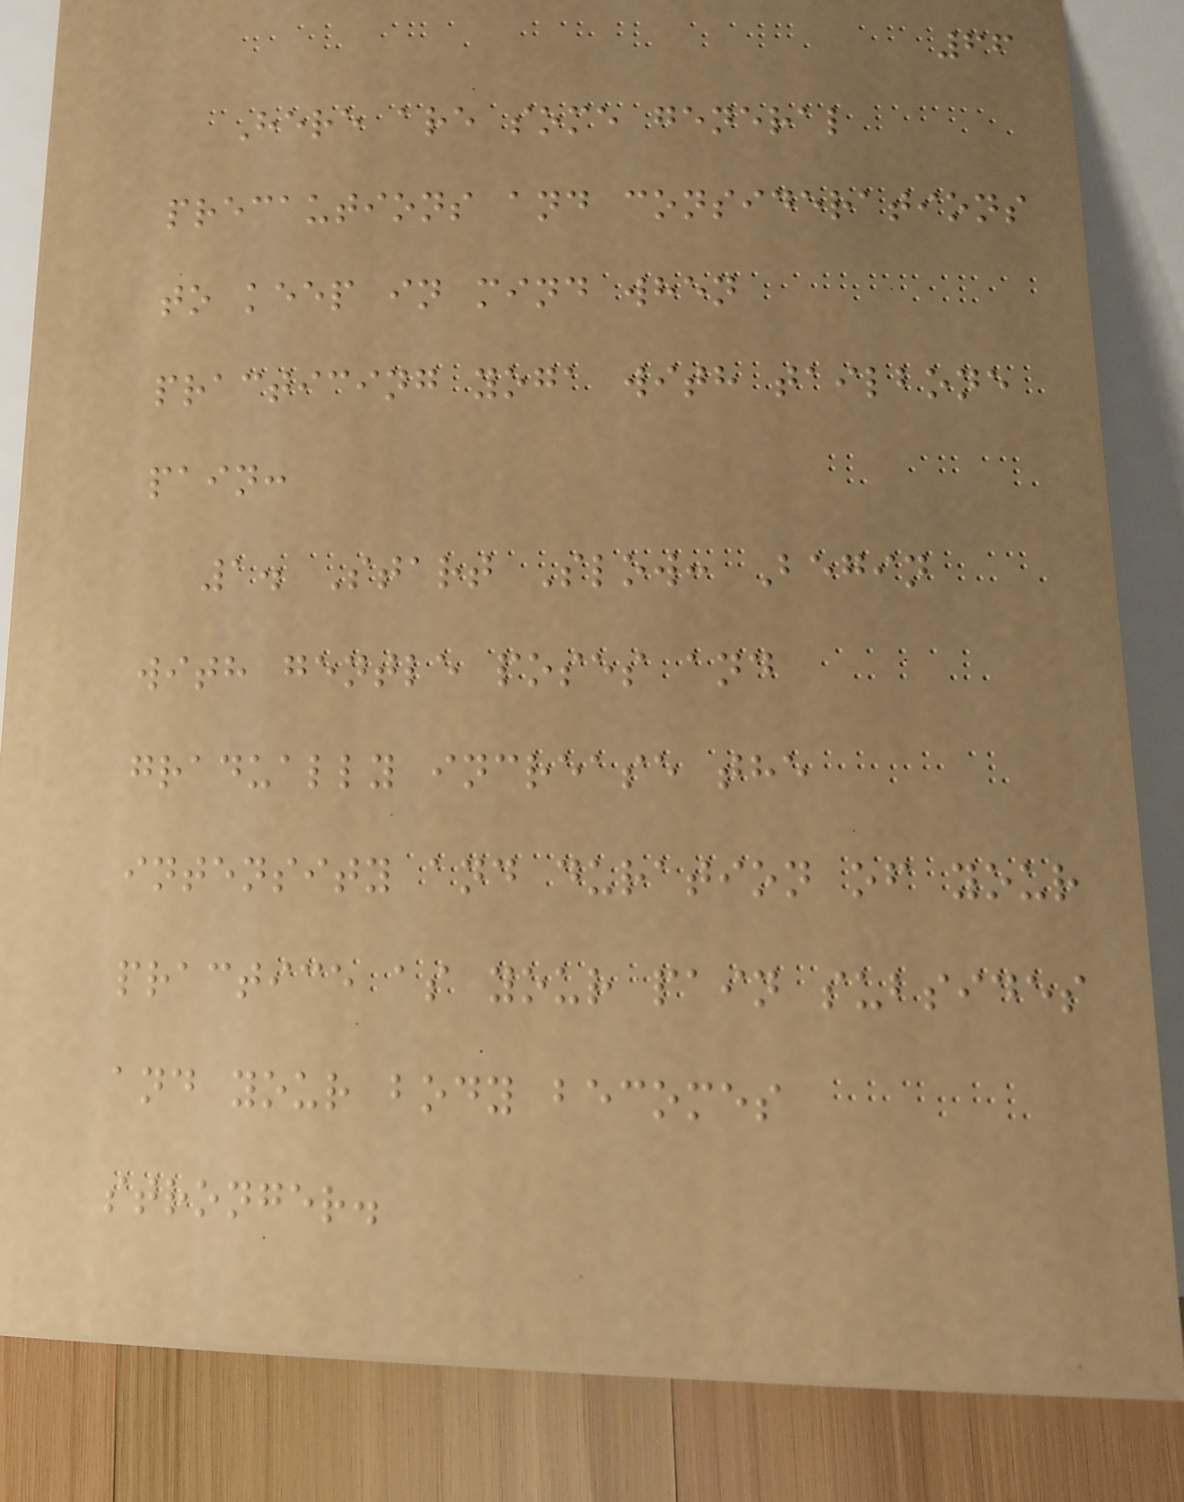66
Here are some general
precautions and considerations
to keep in mind when
practicing yoga with tailbone
pain:
1. Start Slow: Begin
with gentle poses and
gradually increase the
intensity and duration of your
practice as your pain subsides
and your body becomes
stronger.
